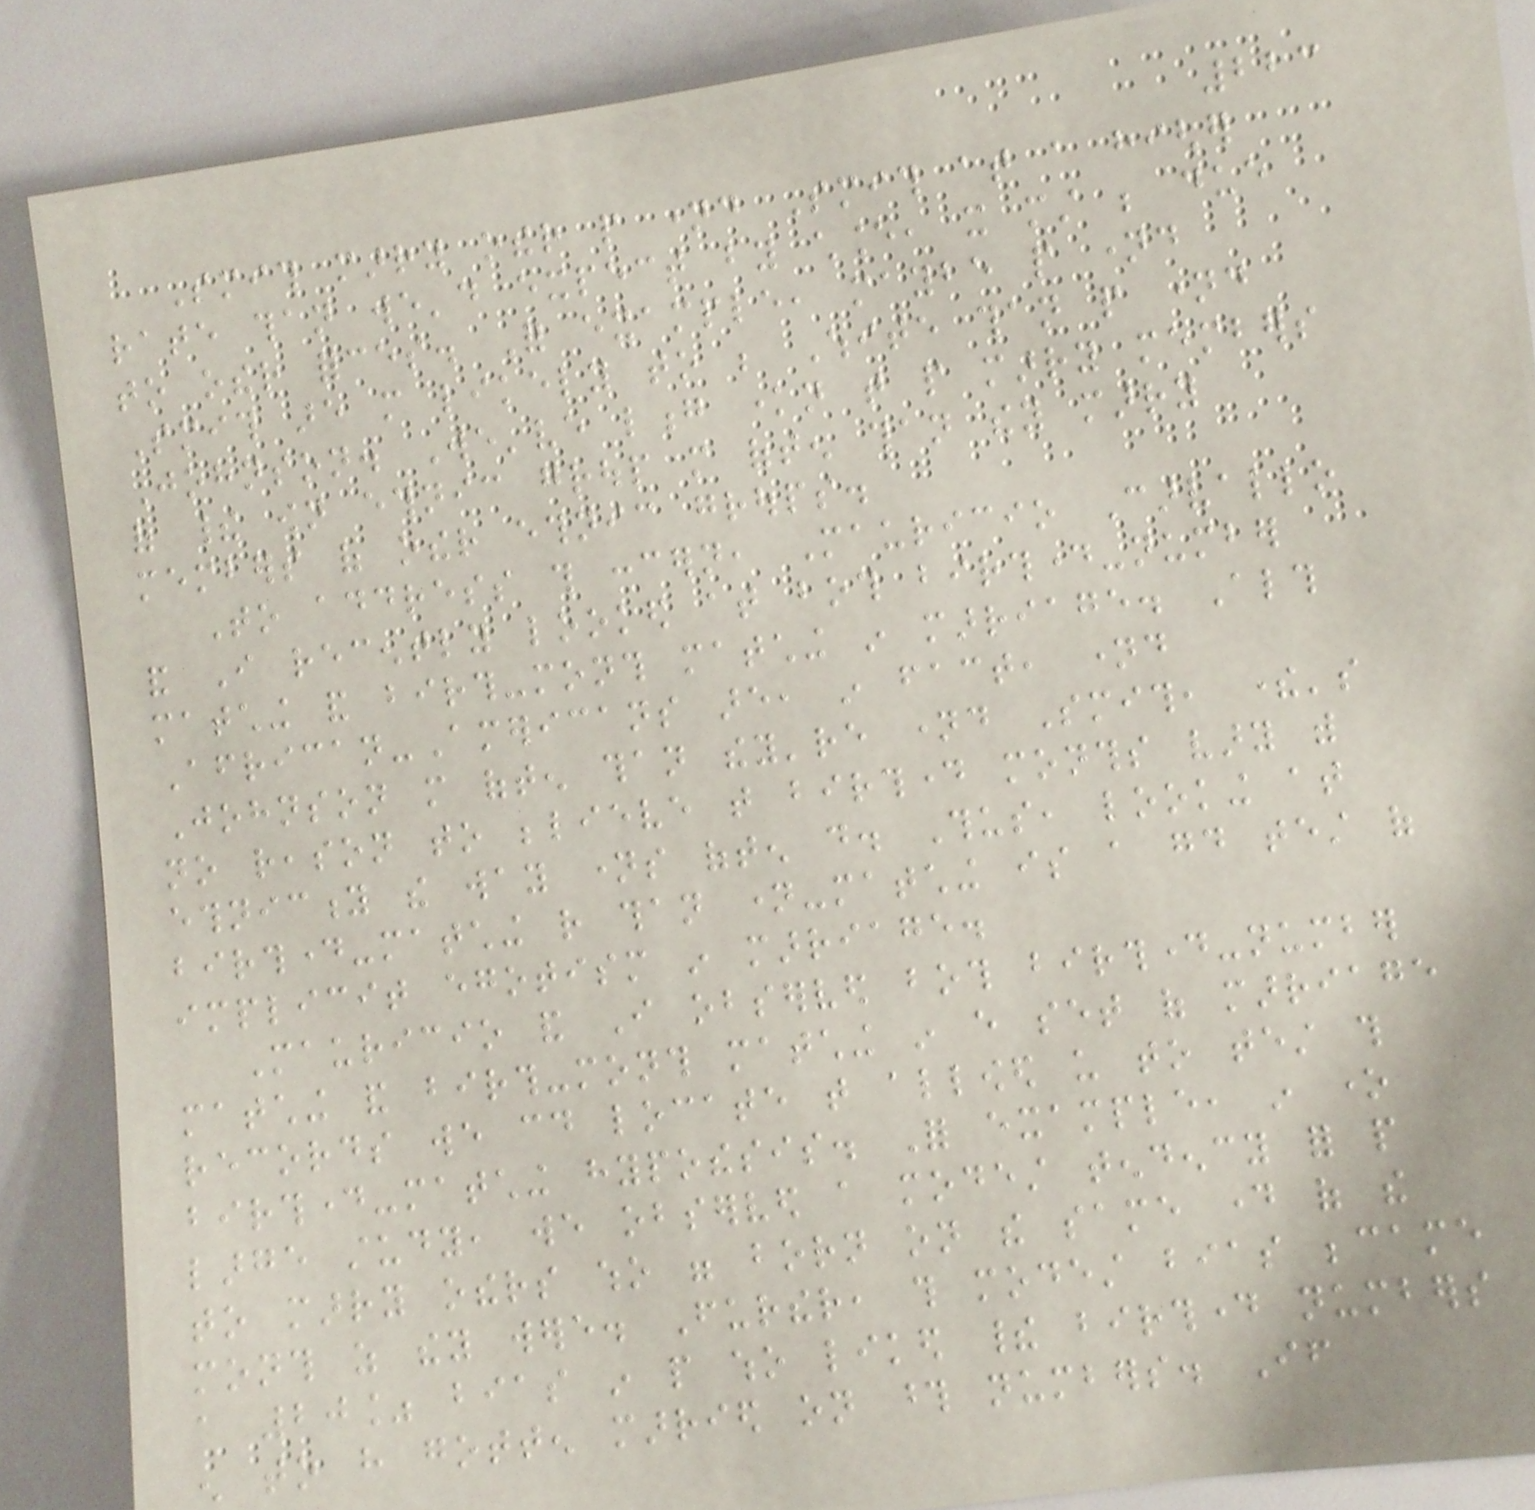223
Smith marry other people named Smith at a higher
rate than we'd expect by chance, it must be due
to other forces. For example, maybe people named
Smith are more likely to be White than people named
Johnson. We've long known that people marry members
of their own ethnic group more often than they marry
members of other ethnic groups.
To address this concern, Mauricio Carvallo
and I recently looked at both birthday-number
matching and birth-month matching in marriage. Although
African-Americans are, in fact, named
Johnson more often than they're named Smith, there's
no reason to believe that birthday months vary with
ethnicity the way names often do. Thus, looking at
birthday-matching rather than name-matching is a good test of
implicit egotism in marriage.
Mauricio and I observed both birthday-number
matching and birth-month matching in every set of marriage
records we could locate that allowed us to test this
birthday-matching hypothesis. For example, in one
large study, we observed a modest tendency for people
to marry others who were born on the same day of the
month as they were. Further, this modest bias became
a 20% bias in people who liked their birthday numbers
enough to have gotten married on those numbers. If
